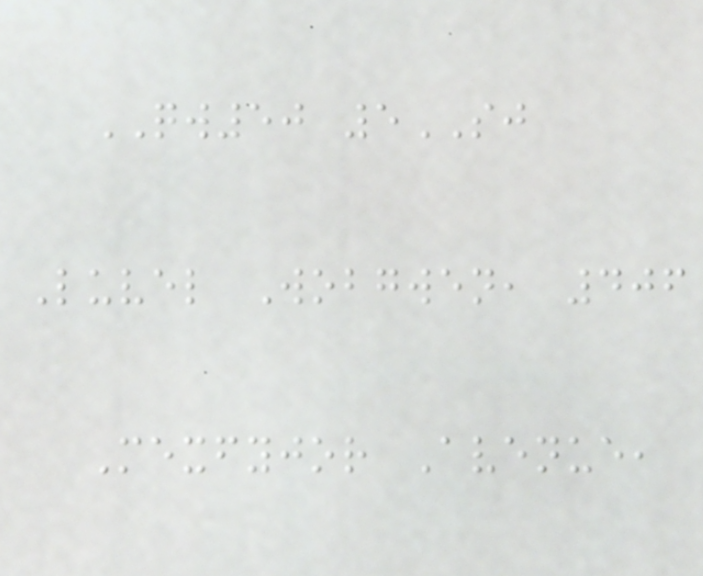QW50 5SJ
Luvel Wobgwen, 406
Mexfyjor Avenue,
